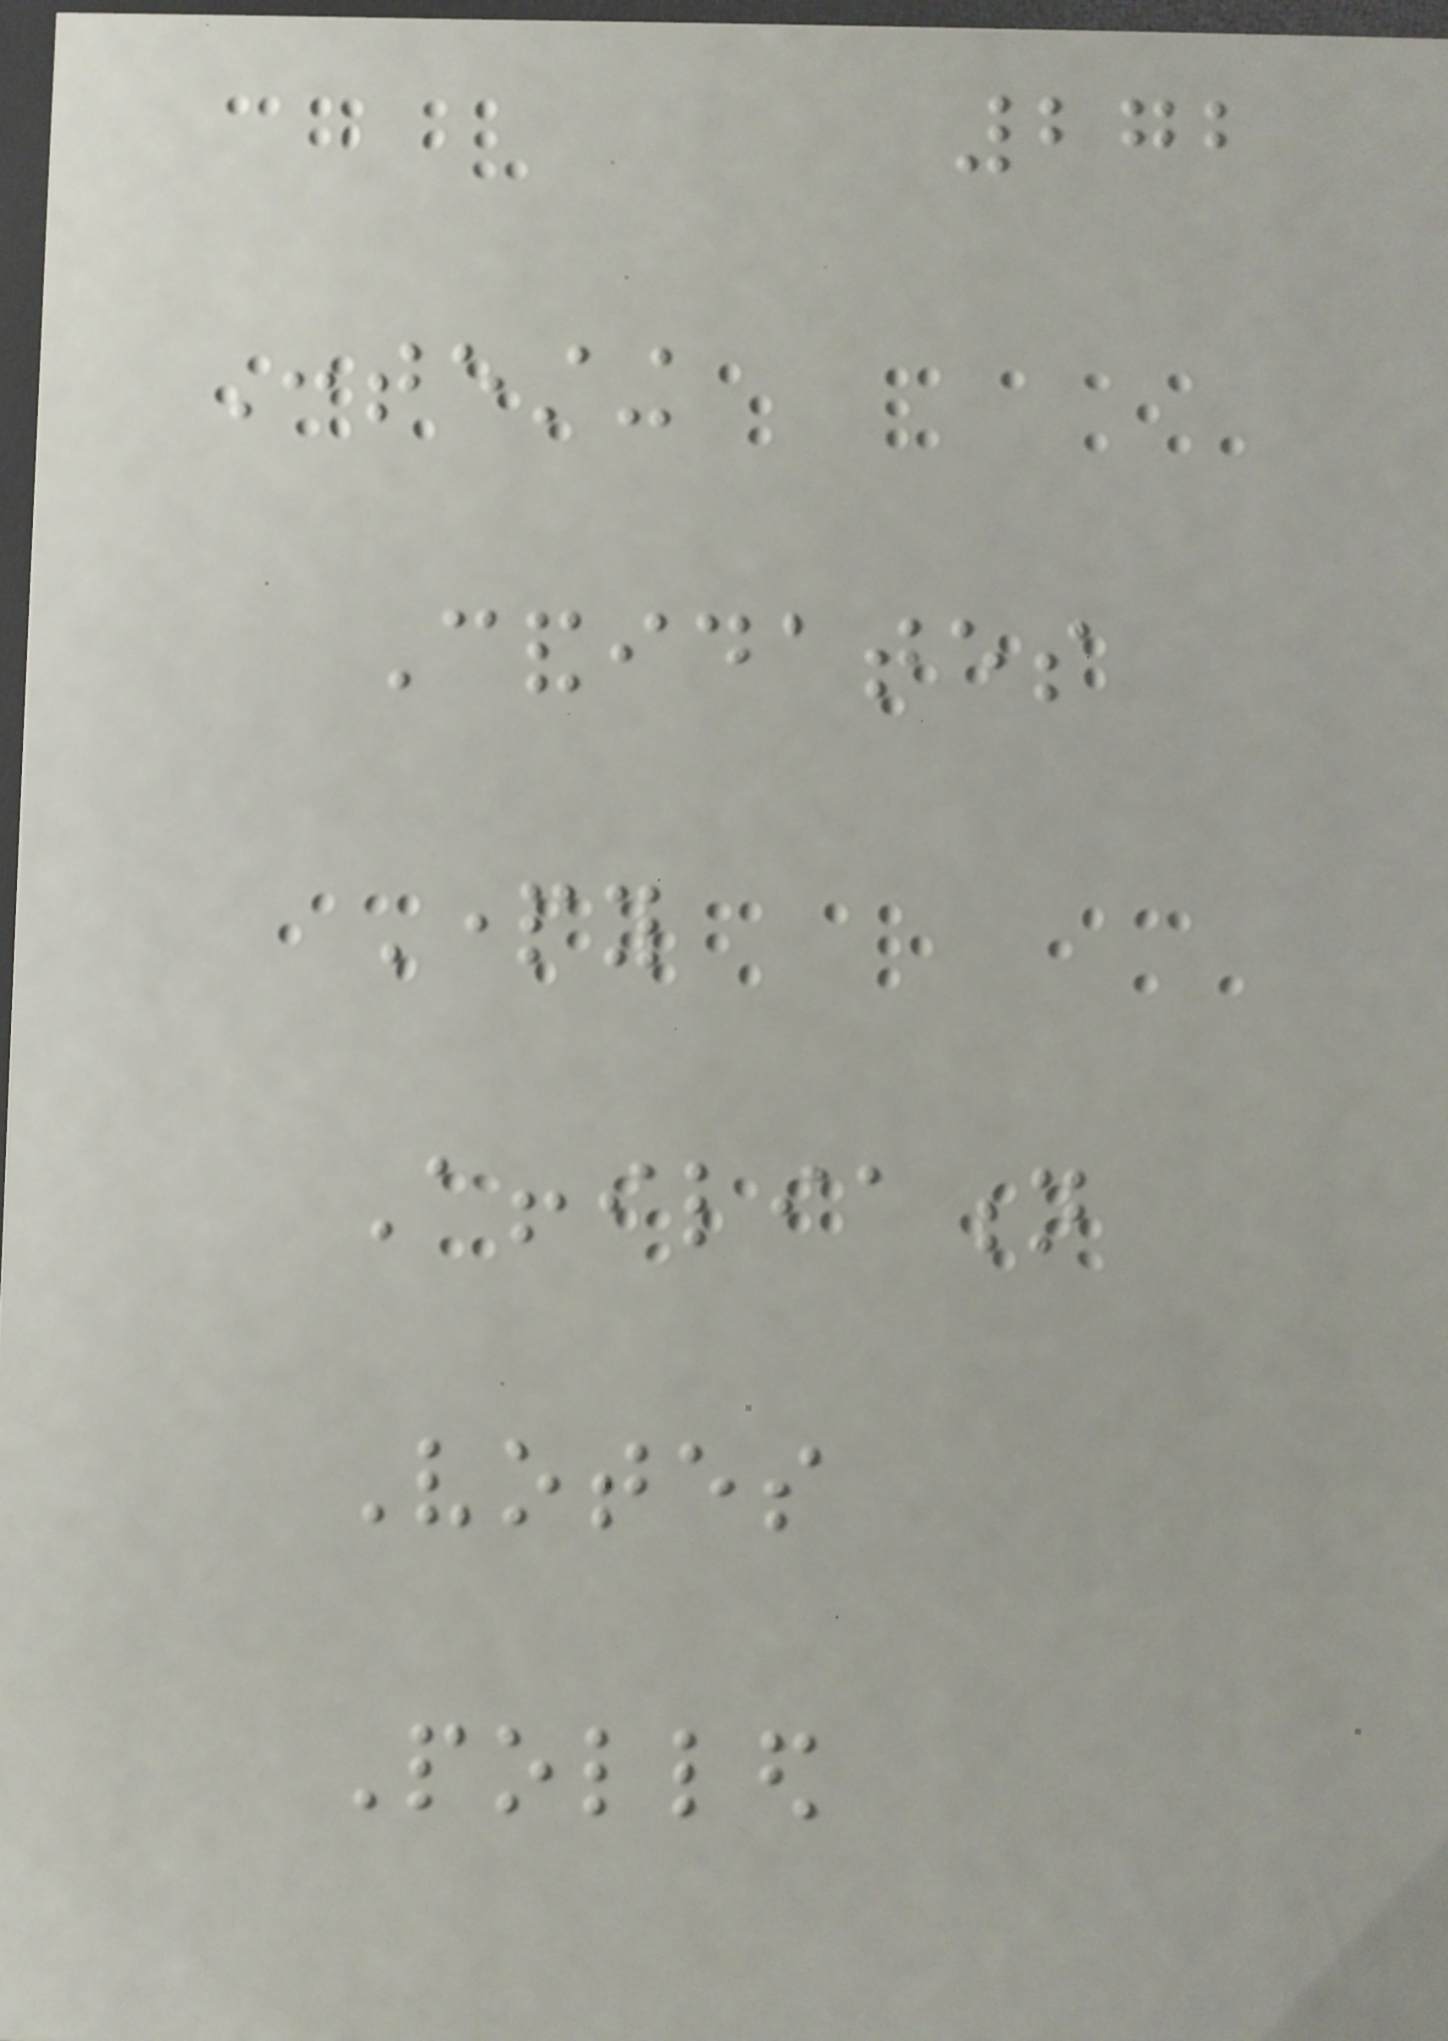272
Contesting
Candidates
Party
Affiliation
Votes
Polled
